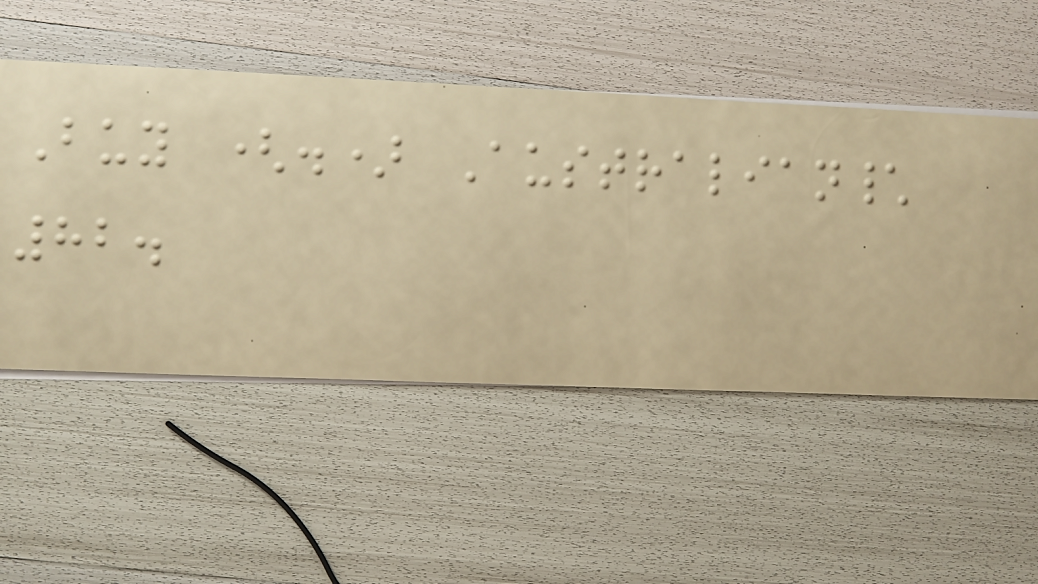Buy (.) Australian\
82.
